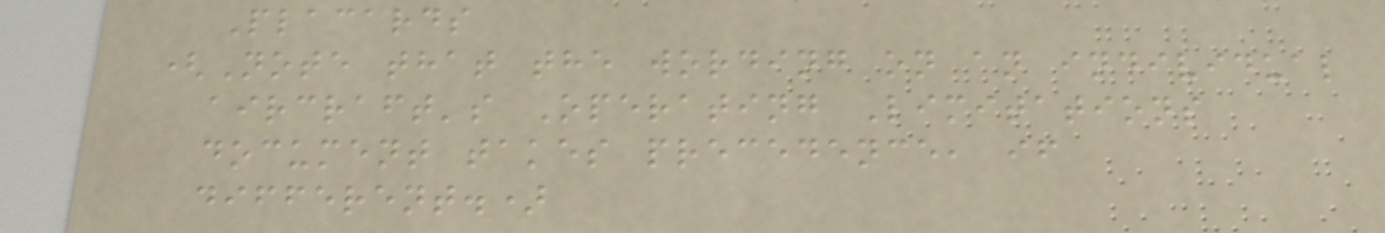Placards
(Note that the wording on an individual
aircraft's Operating Limitations
document takes precedence, if
different.)
